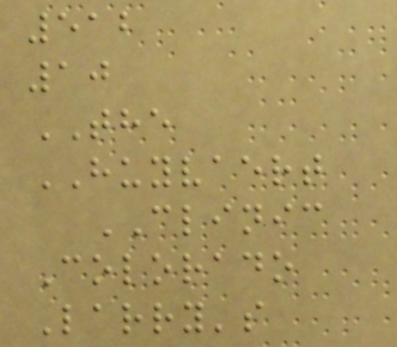512
10
THE
HUYVAERT
CLINIC
Colorado
Larry's
